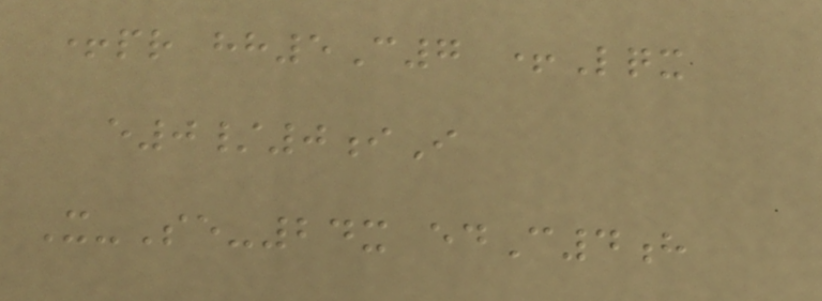+pr hh5C7 +Lqx
e0/0iI
X-Se-24x edC4h
